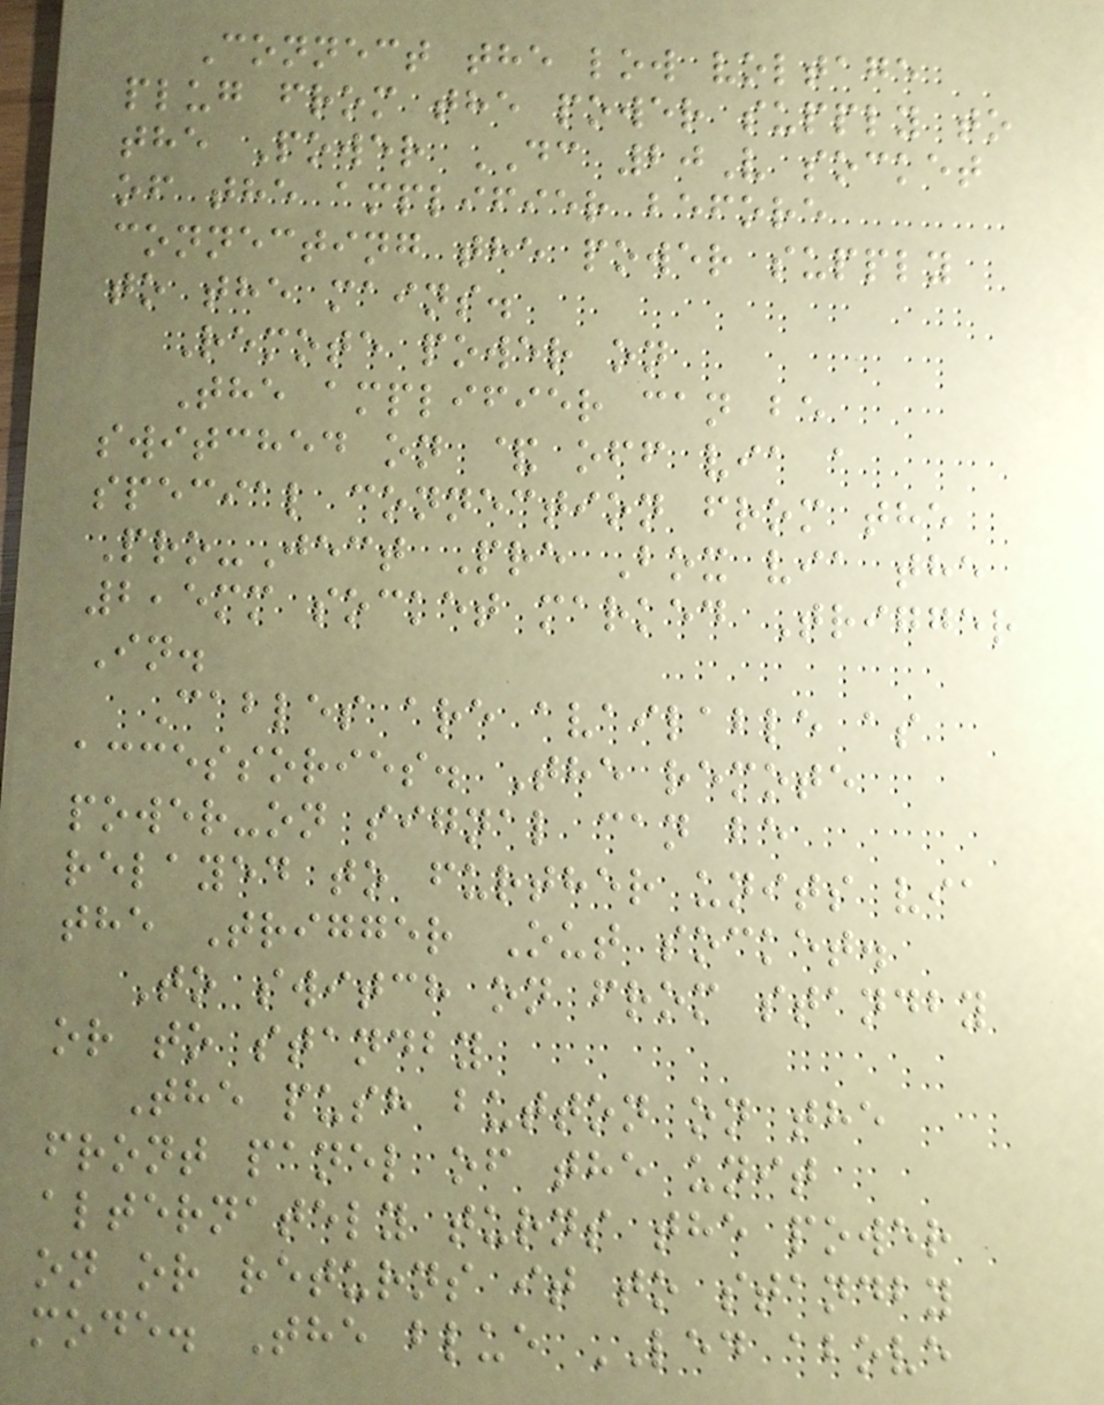Connect the low voltage
plug from the power supply to
the Power DC 20V socket
of the amplifier before
connecting the power supply
to the mains.
Remote power on
The amplifier can be
switched on & off via a
special connection from the
Pro-Ject Pre Box via the
2,5mm socket marked Trigger
In.
Cables are available as
accessories. The remote
power-on signal can be
relayed to further units via
the Trigger Out socket.
To switch on from standby
or to standby
The push button on the
front panel of the unit
alternately turns the power
on or returns it to standby
mode. The blue LED above
